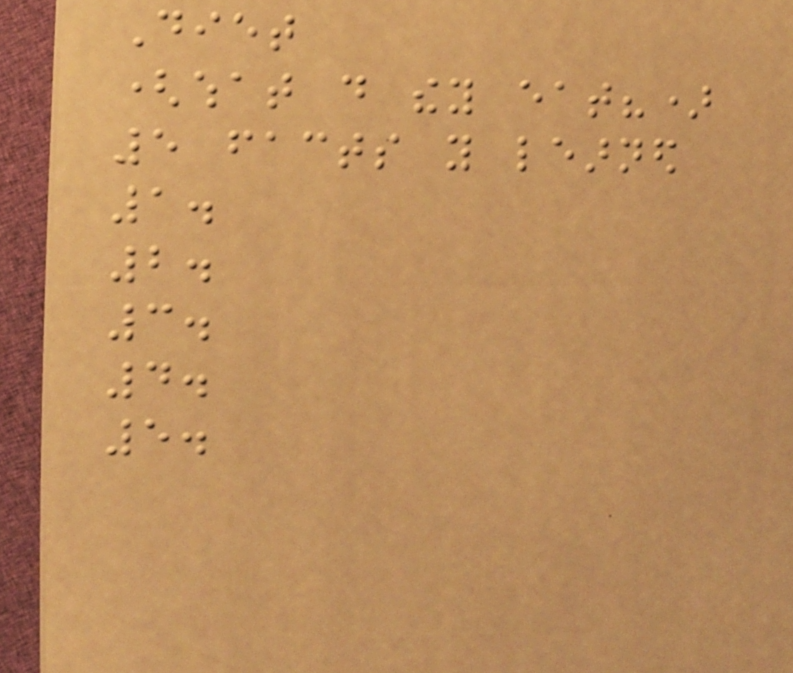Diet
(what do they eat?)
5 facts you learned
1.
2.
3.
4.
5.
